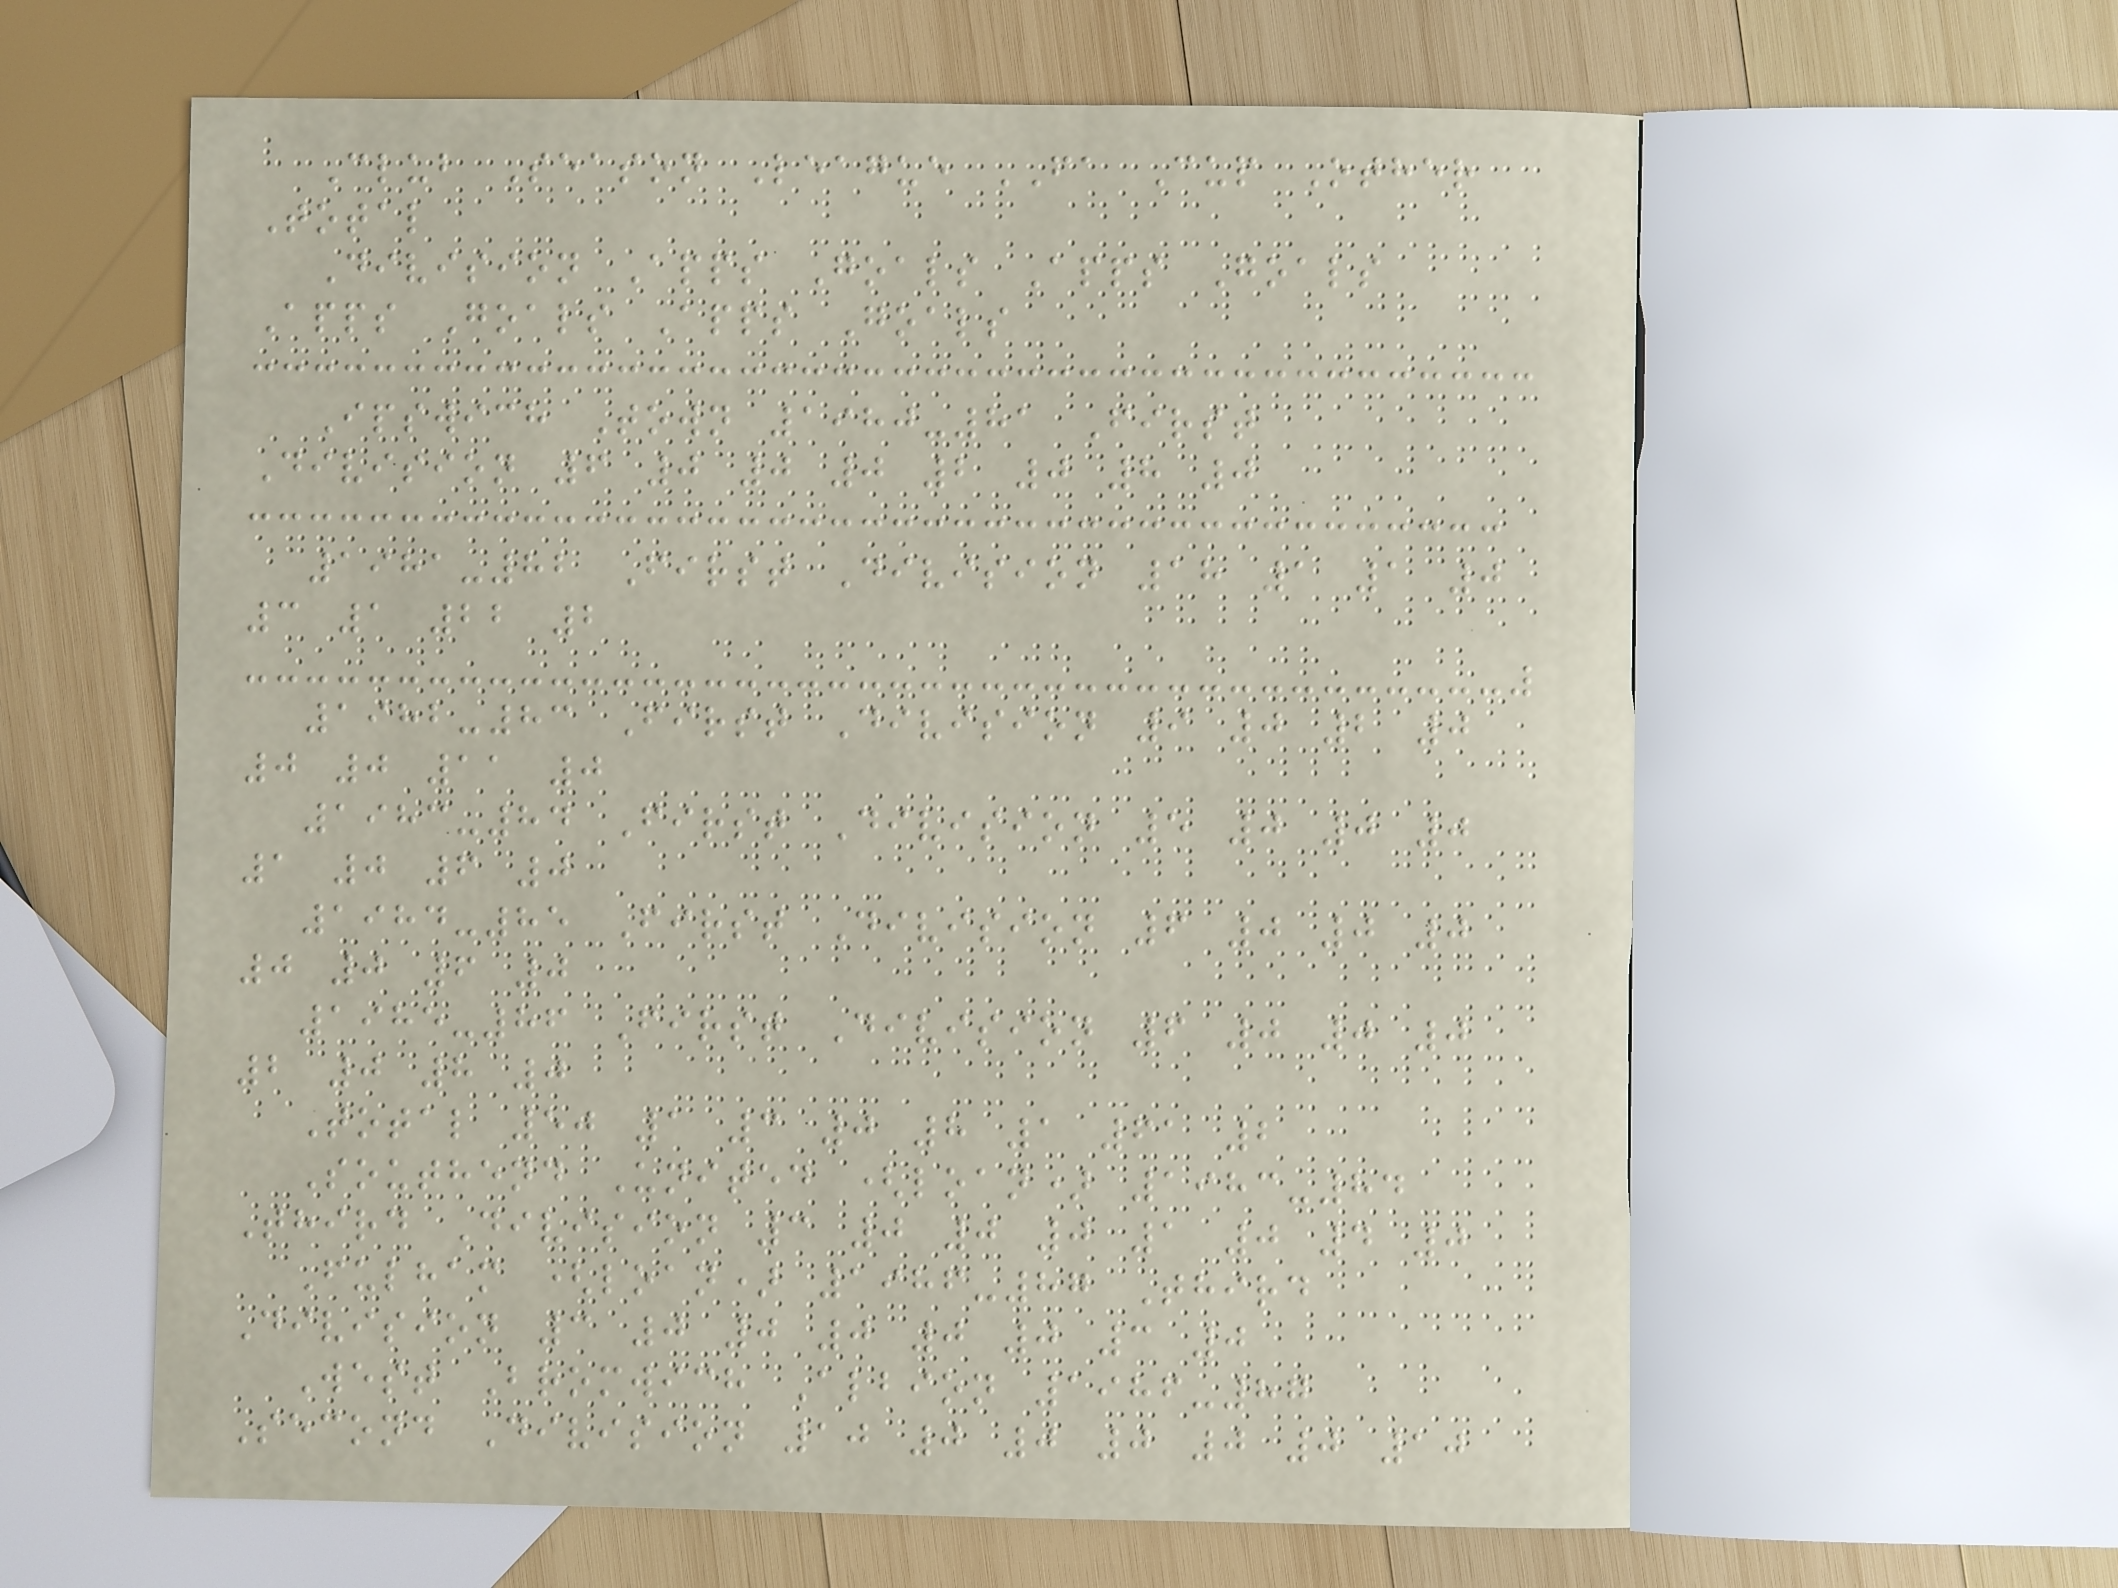Club Season League FA Cup Other
Total
Division Apps Goals Apps Goals
Apps Goals Apps Goals
Ipswich Town 1980-81 First
Division 6 0 0 0 2 0 8 0
1981-82 First Division 18 1 1 0
3 1 22 2
1982-83 First Division 9 0 2 0
0 0 11 0
1983-84 First Division 5 0 0 0
1 0 6 0
1984-85 First Division 6 0 0 0
0 0 6 0
1985-86 First Division 6 0 0 0
2 0 8 0
Total 50 1 3 0 8 1 61 2
Southend United (loan) 1983-84
Third Division 3 0 0 0 1 0 4 0
Fulham (loan) 1986-87 Third
Division 3 0 0 0 0 0 3 0
West Bromwich Albion 1986-87
Second Division 10 0 0 0 0 0 10
